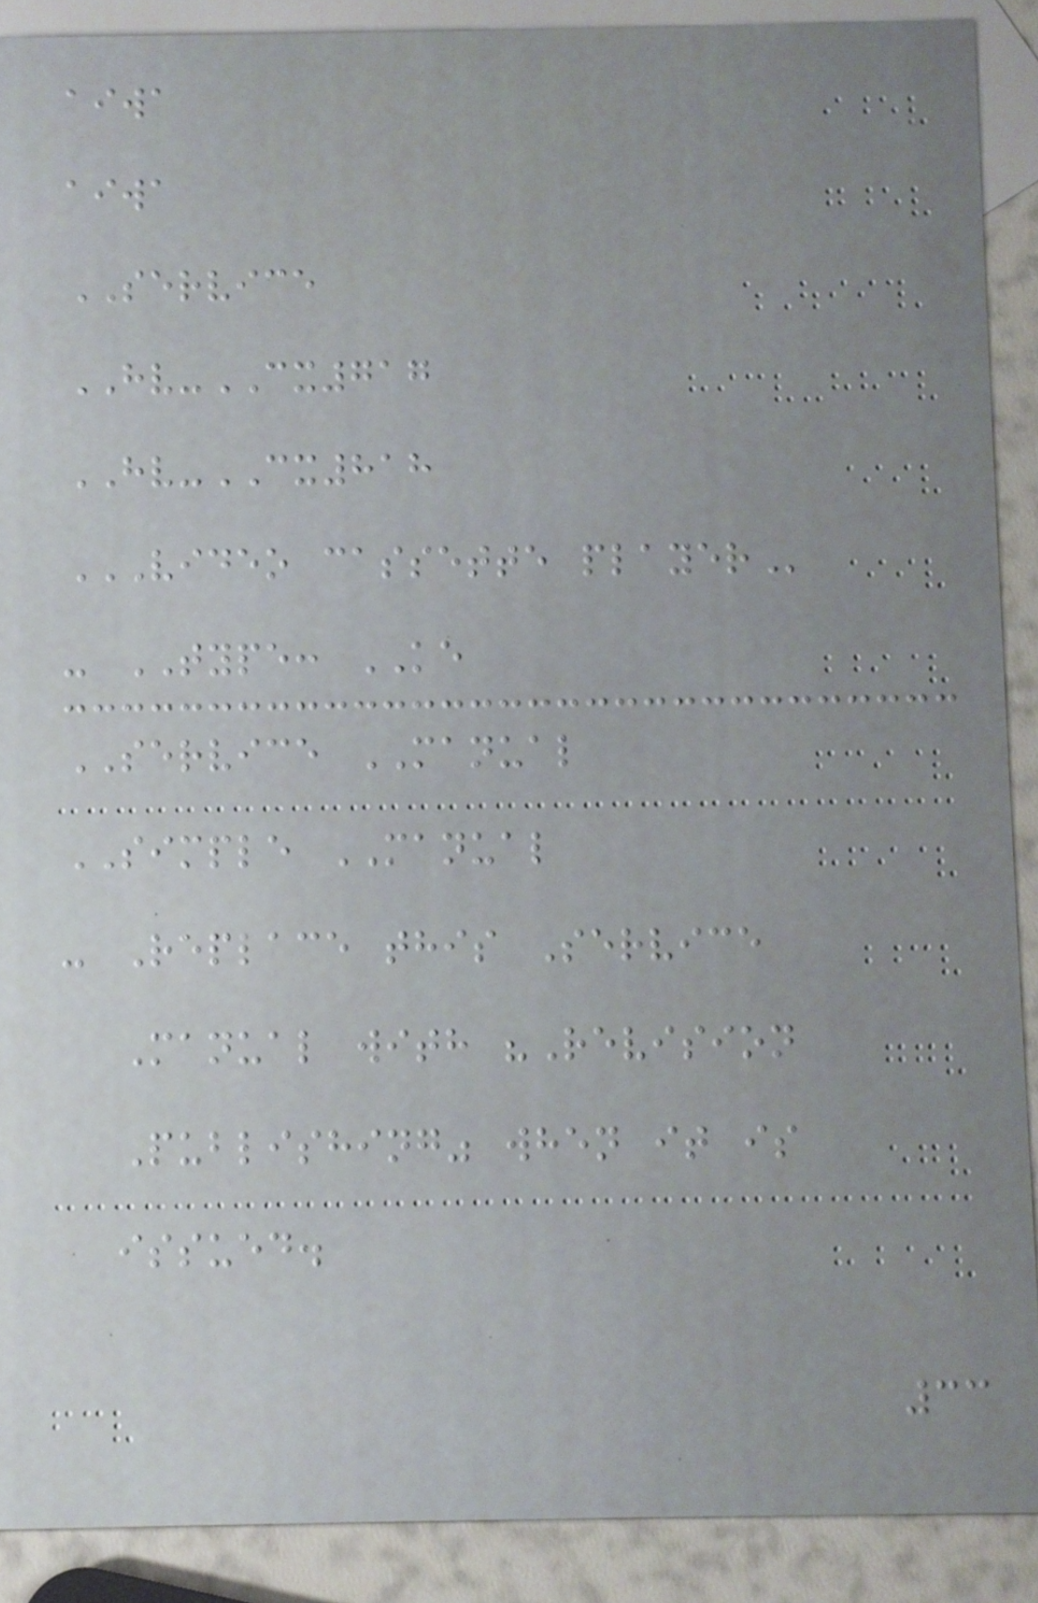aiwa
aiwa
SERVICE
HV-CX717
HV-CX818
VIDEO CASSETTE PLAYER
- TYPE: KE
SERVICE MANUAL
SIMPLE MANUAL
- Replace this Service
Manual with "Revision
Publishing" when it is
issued.
33
